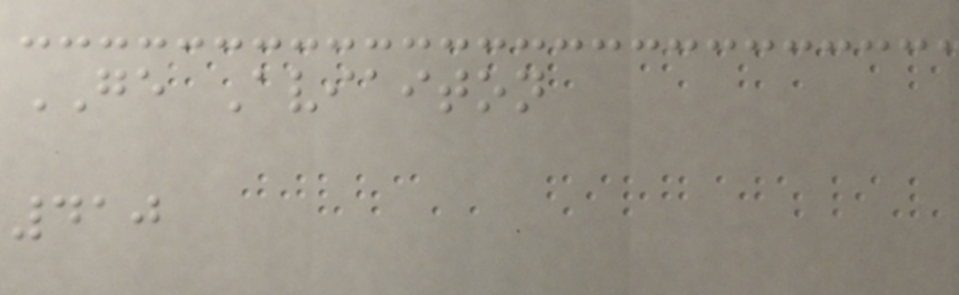GE Aviaiton
410
